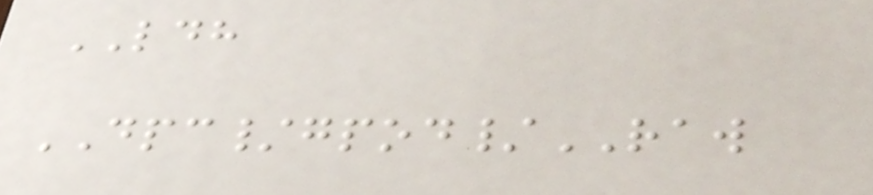LDH
DPC/gpod/RAW
